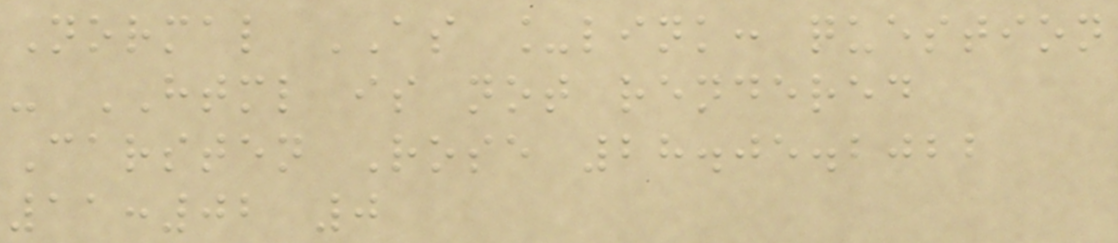Normal AS _link: question
- HTML is not rendered
Carsten Rose 28.05.2022
11:02 0
